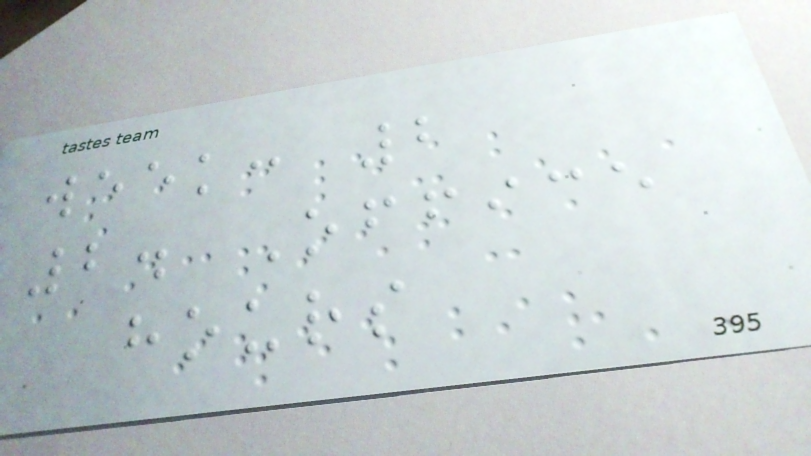week: 2
2. Office
hours
